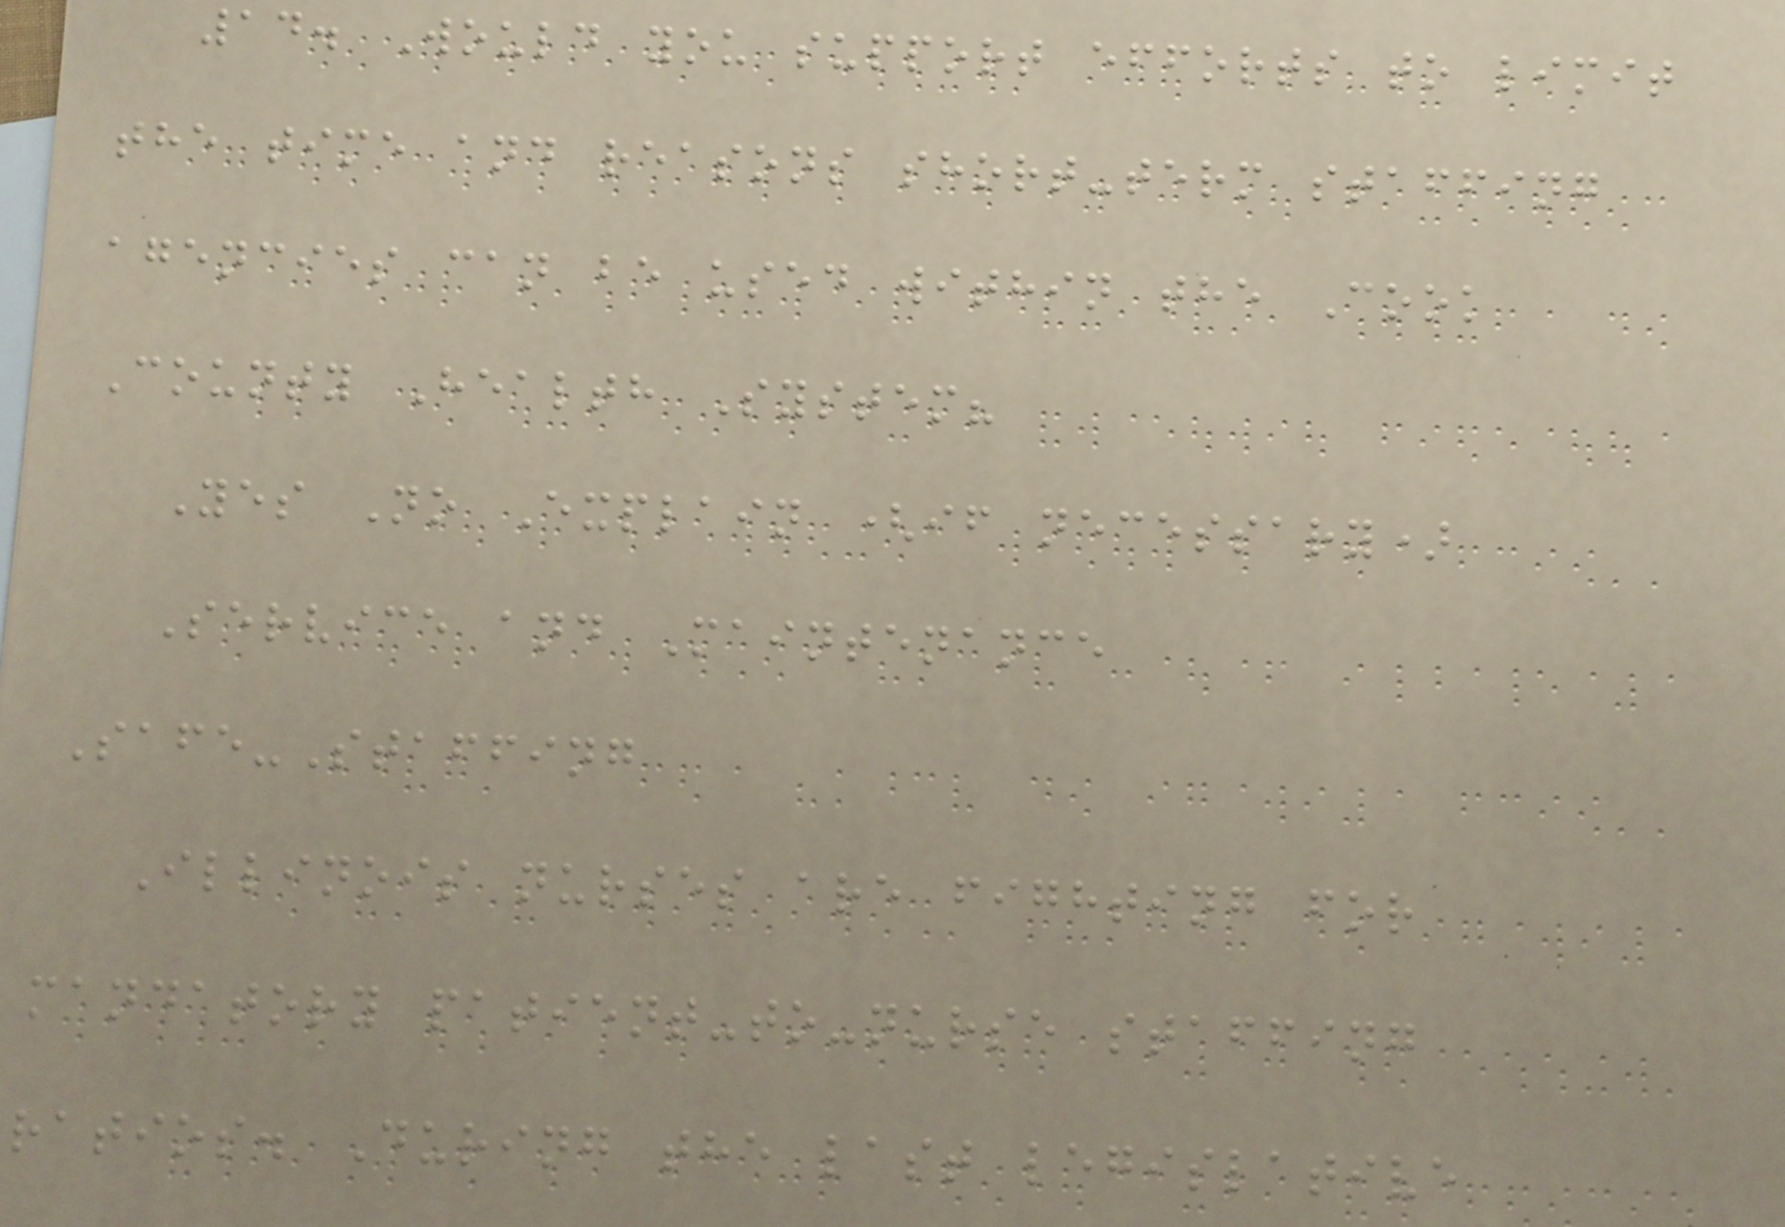14. Would you support efforts to limit
the time and reasons short-term staffing
agencies can be used within the Cook
County Health System?
Yes No Explain (if necessary)
Service and Maintenance
Safe-Staffing
Illinois nurses are fighting for
mandatory patient-to-nurse staffing
ratios. During the last legislative
